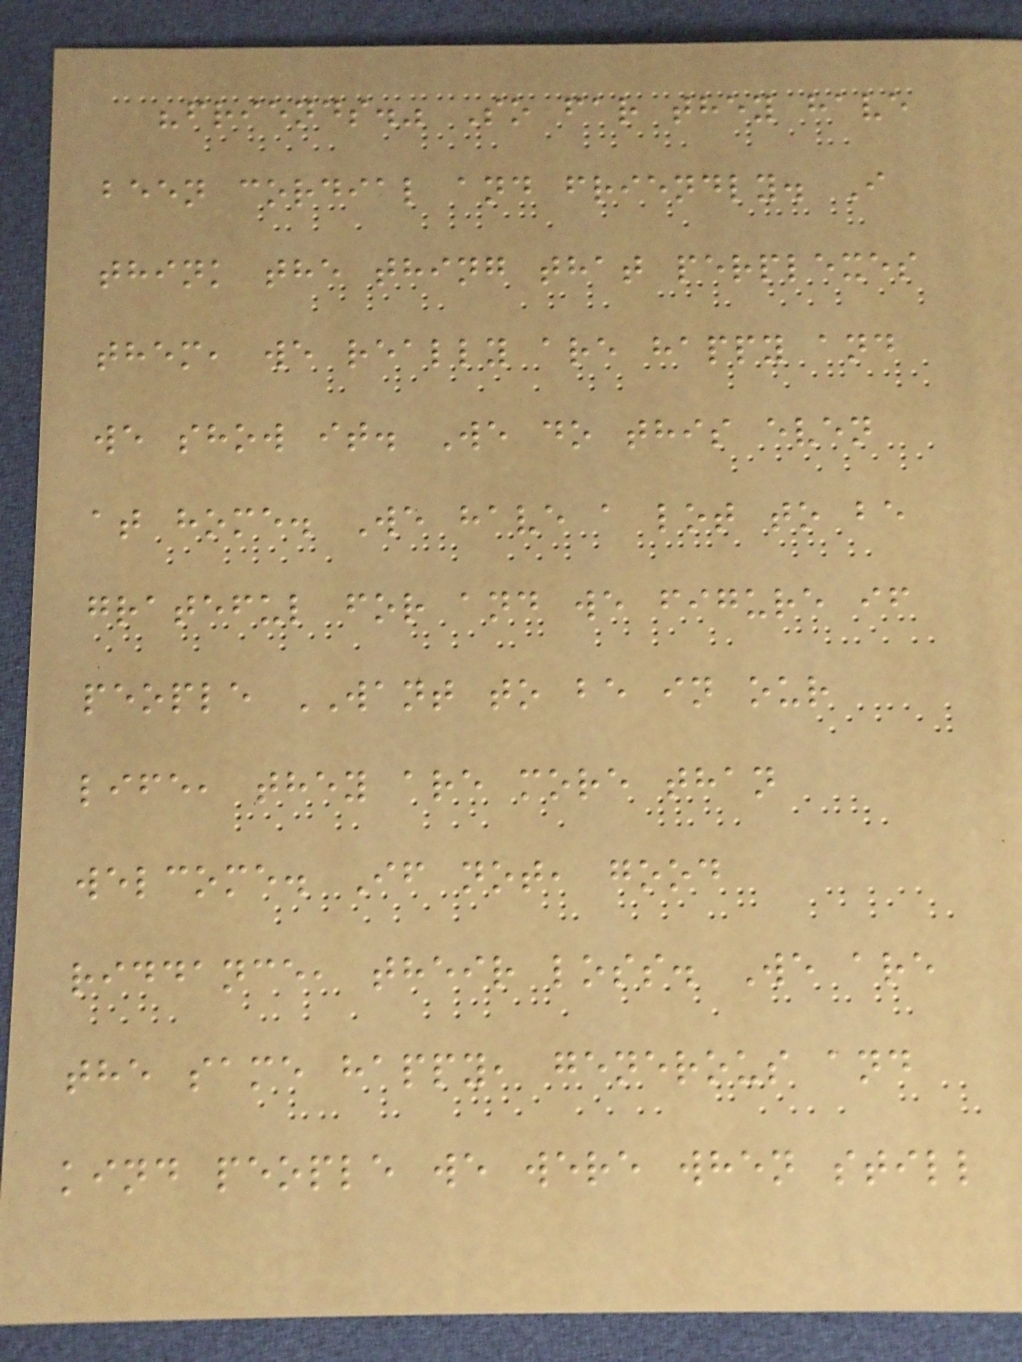"friends." So far they have
been cordial and friendly. I
think the thing that perplexes
them, we really are happy and
we show it. We do this even
at home. We have a lot to be
grateful for and we figure if
people WANT to be in our
life, they are more than
welcome. If not, good
riddance, their loss. We are
the same happy, generous and
kind people we were when still
